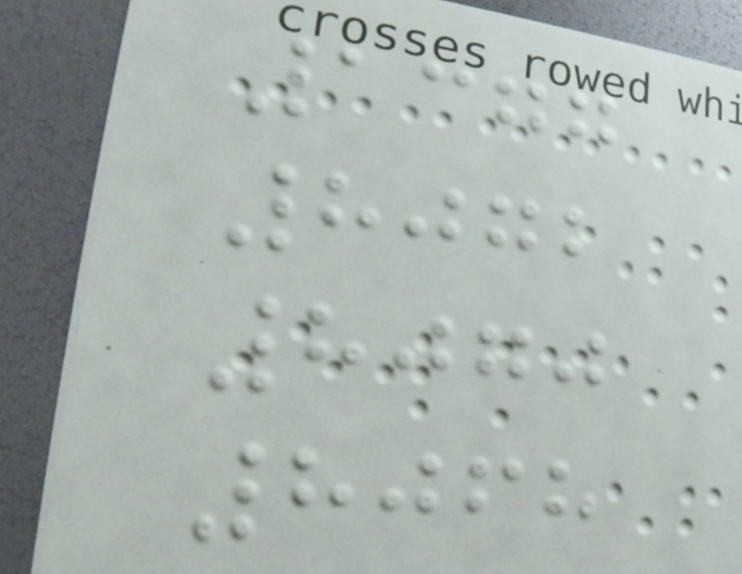1377
8072
8070
8068
